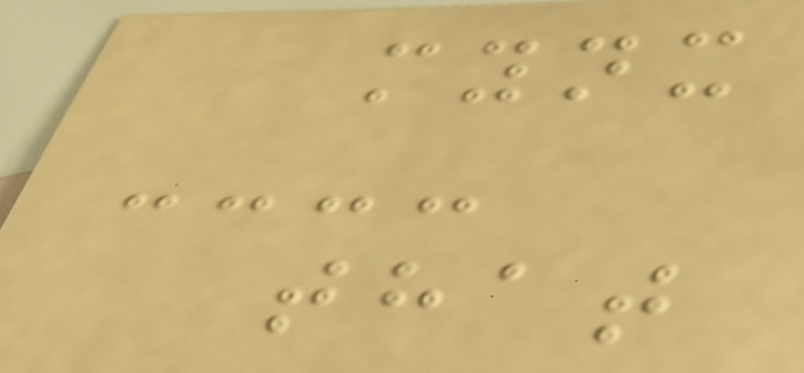mynx
that
